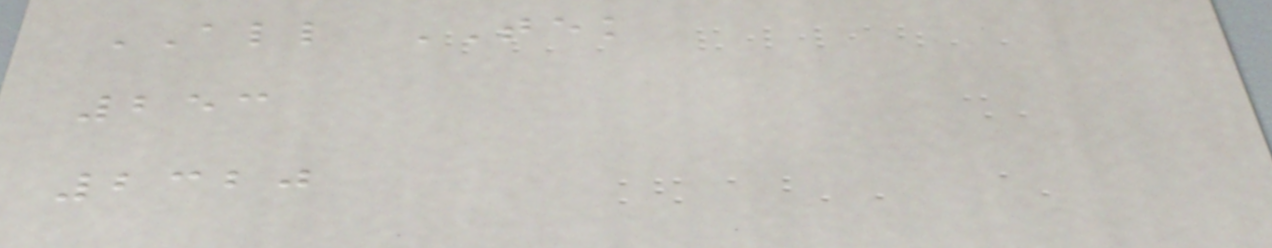ALL TEK
253
2320
